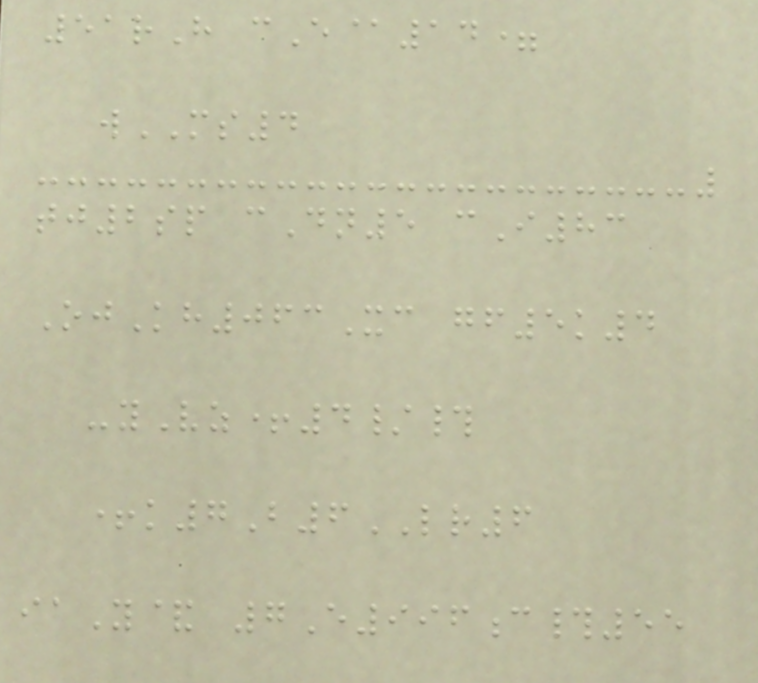51rH cE@14=
wMS4
tj2sp cDn5 cI83
OjKh063Xc gf5k4
-yVz+4/#
+k7B6LR6
iaY& 7E996c#55
